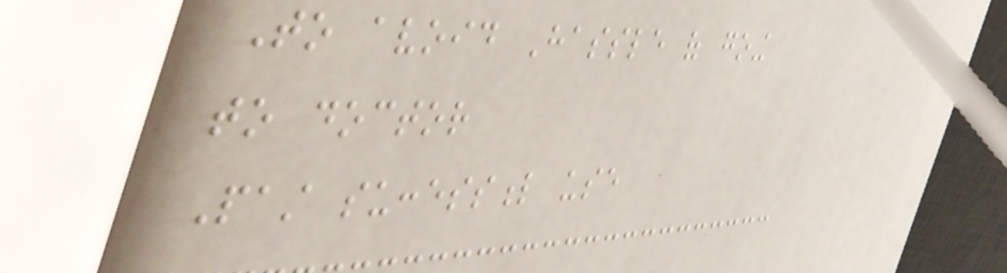To avoid Hassle of going
to doctor
Past successful use
